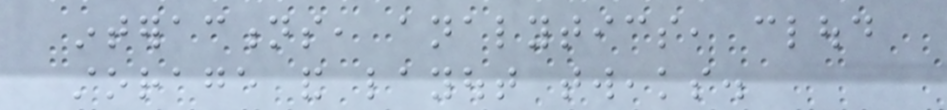interactions, analytics, cloud
storage and layout tweaks.
